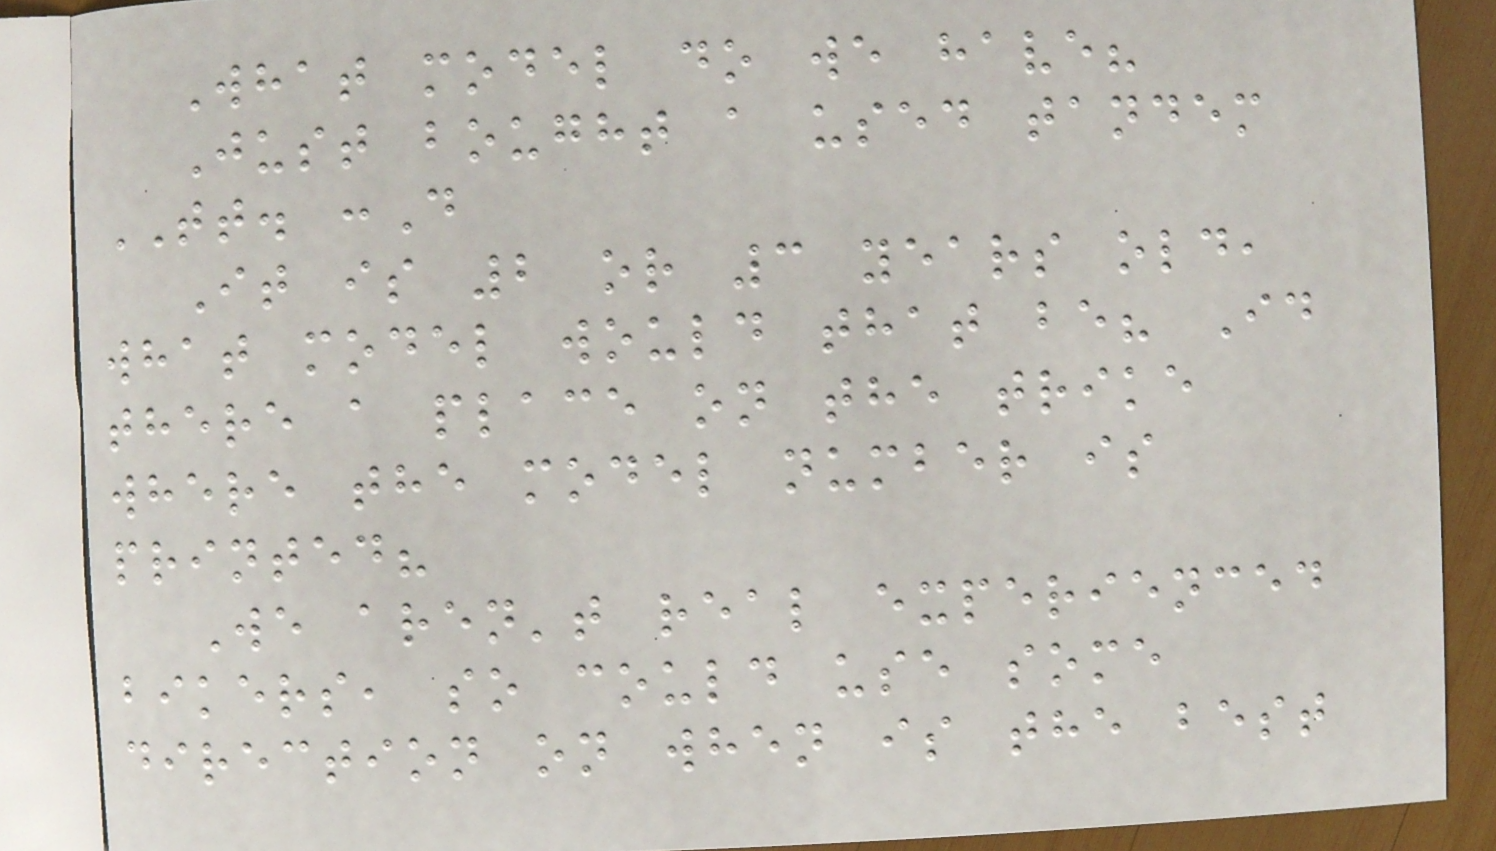What model do we have?
Just bought a used tandem
TT. :D
It is 2 or 3 years old,
what model would that be? Id
there a place on the trike
where the model number is
printed?
We aren't real experienced
bikers, so could use some
direction on when is the best
